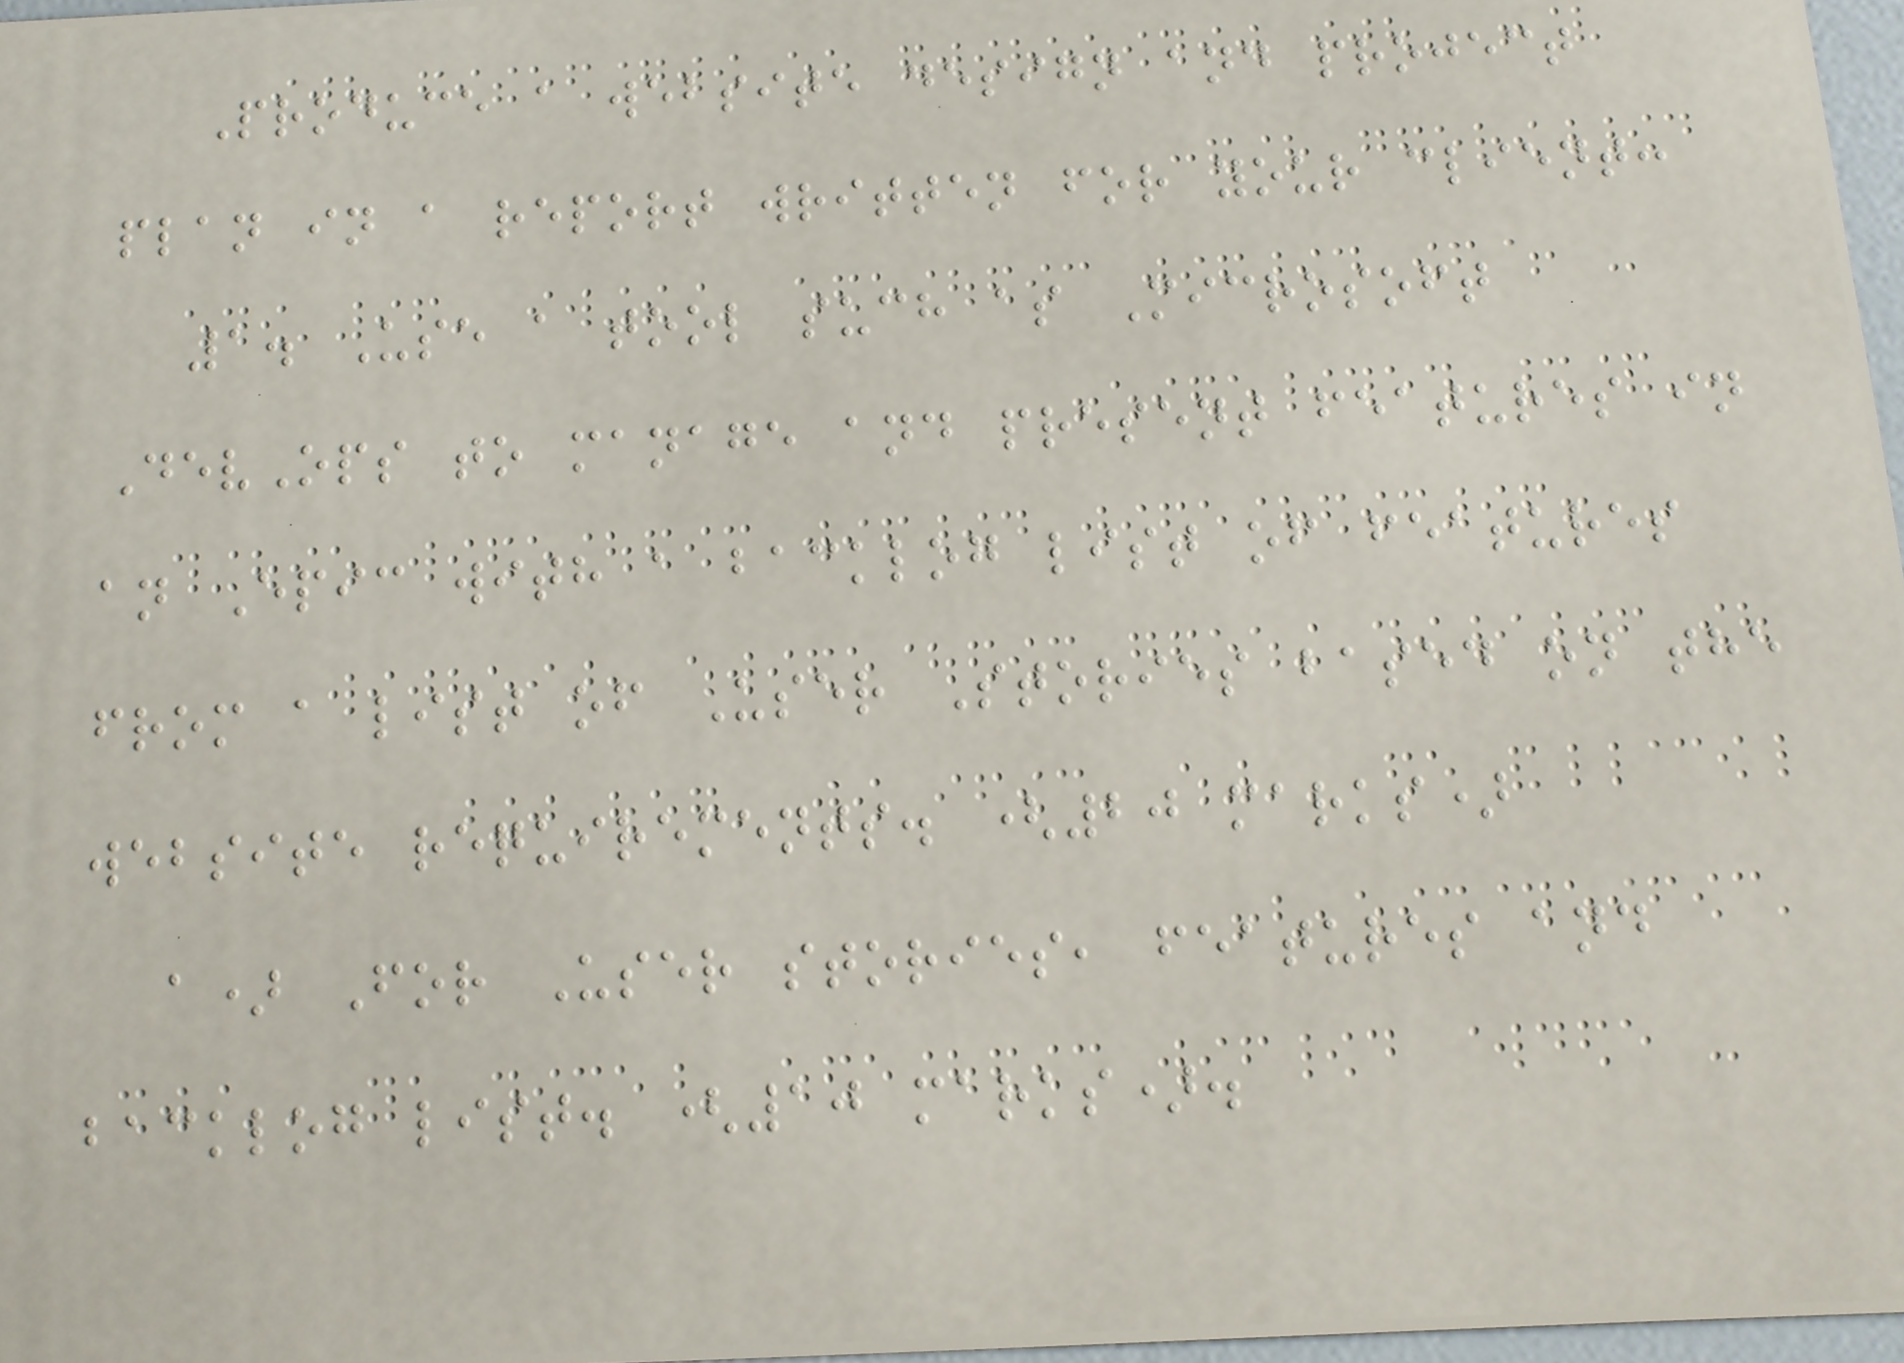Produce a website design and project
plan in a report written for your client:
1. Use a tool such as Microsoft
DevOps to manage and present features in
an Epic with a backlog list of features
from a list of User Stories based on the
website requirements. (20 marks)
a) For User stories, features and
backlog list. (10 marks).
